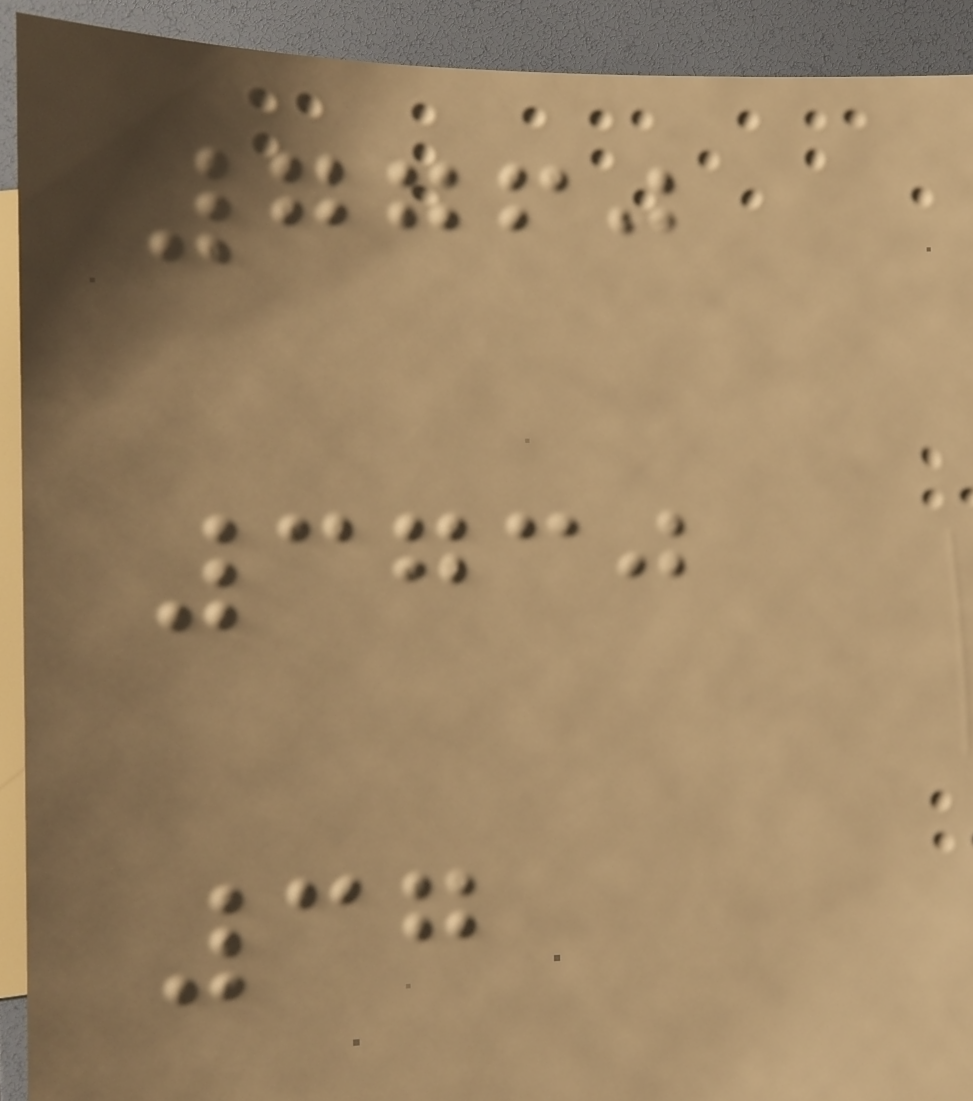7760
3730
37
